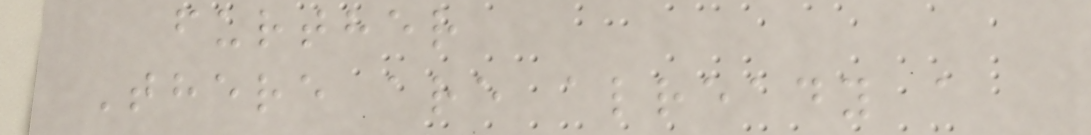further
There are already a
